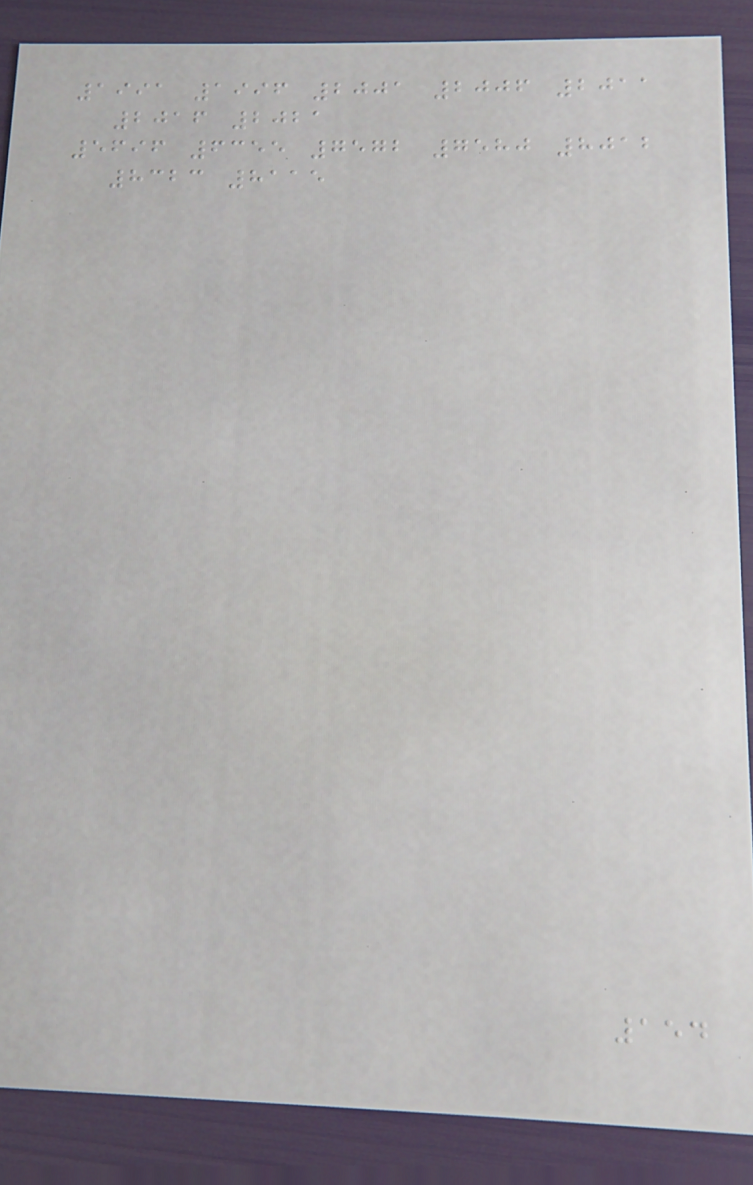1991 1996 2001 2006 2011
2016 2021
5696 6355 7572 7580 8012
8323 8115
154
